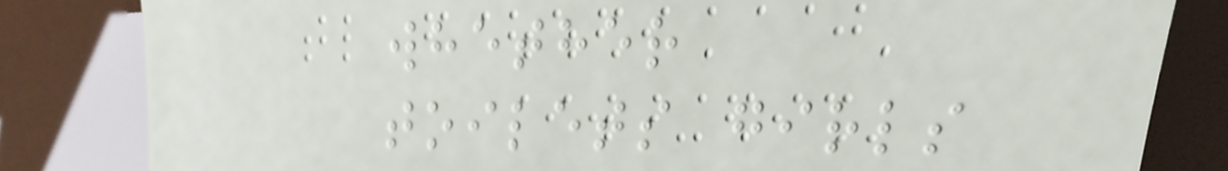whether
toilets girls
